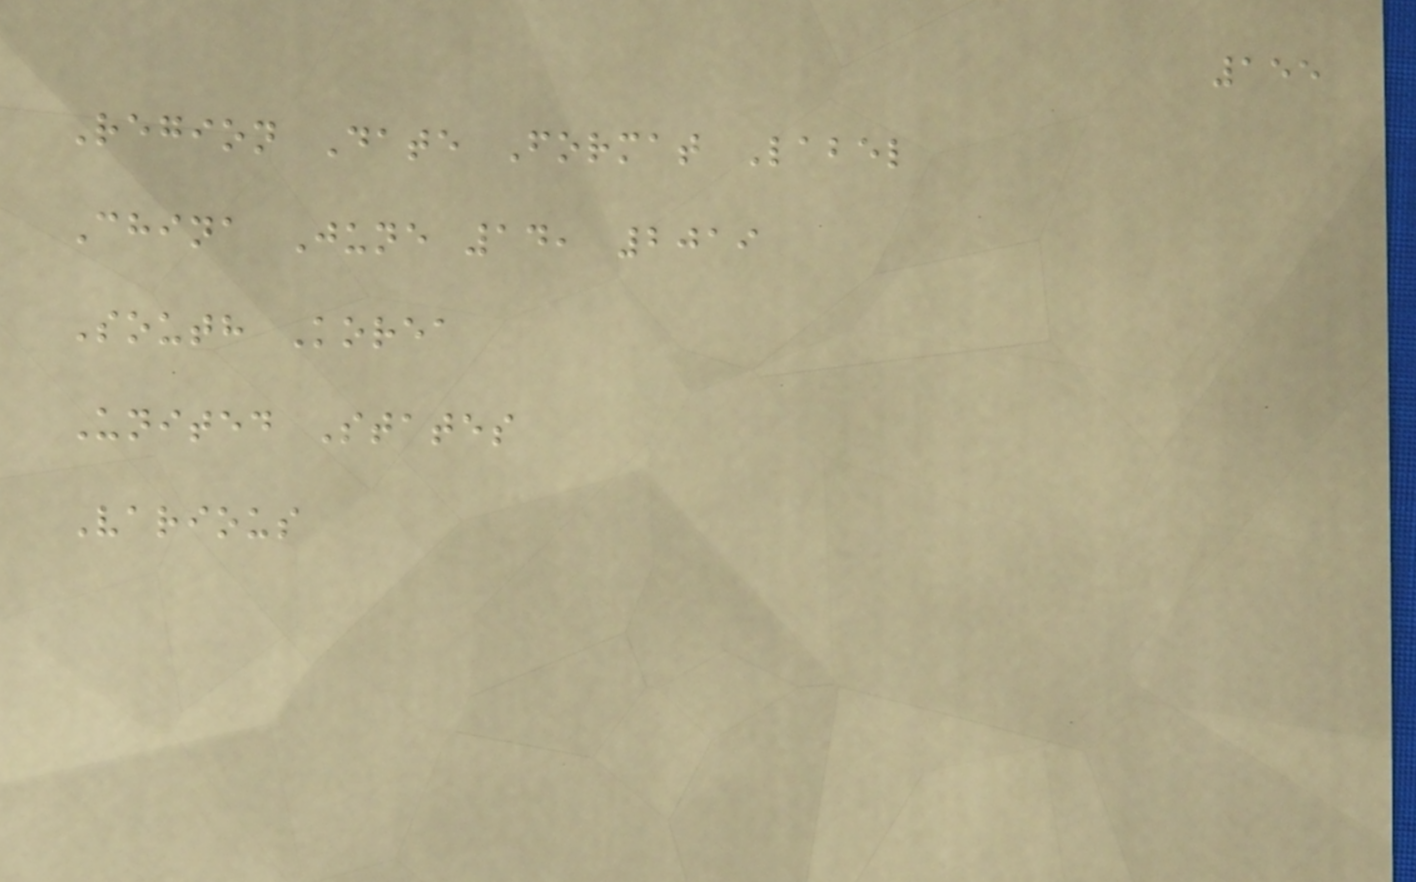155
Region Date Format Label
China June 14, 2019
South Korea
United States
Various
